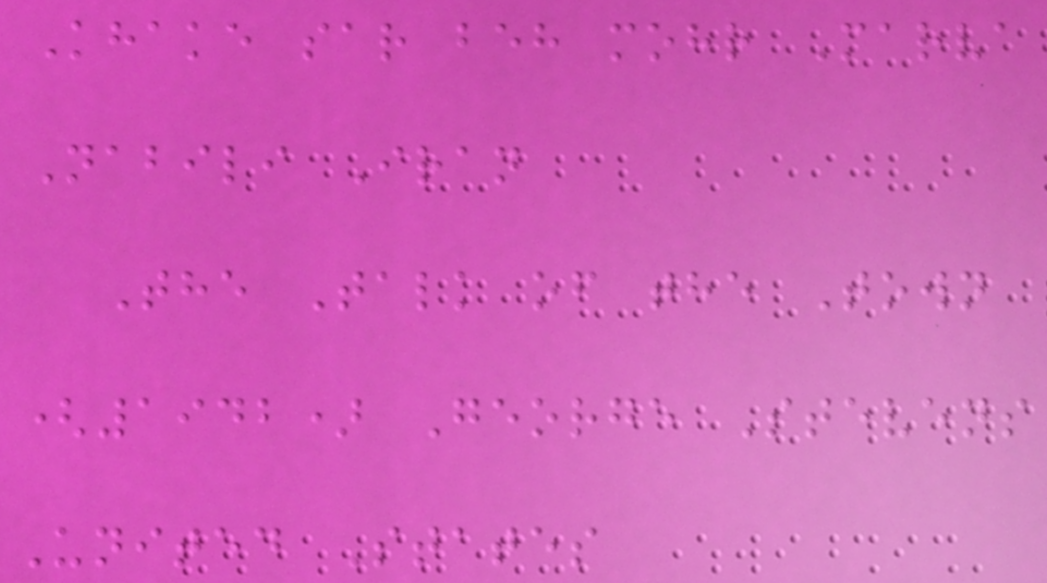Khake sar beh mohr Marva
Nabili Iran
The Talk of the Town
(1942) George Stevens
United States
